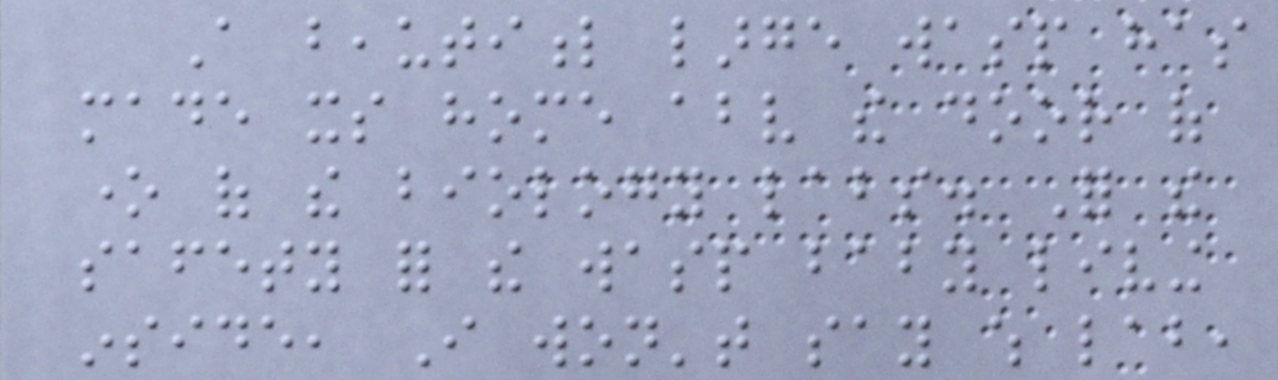A beautiful large wasp has
made its home above the door of
one of the biology labs. For the
safety for the wasp baby living
inside, I won't say which lab,
